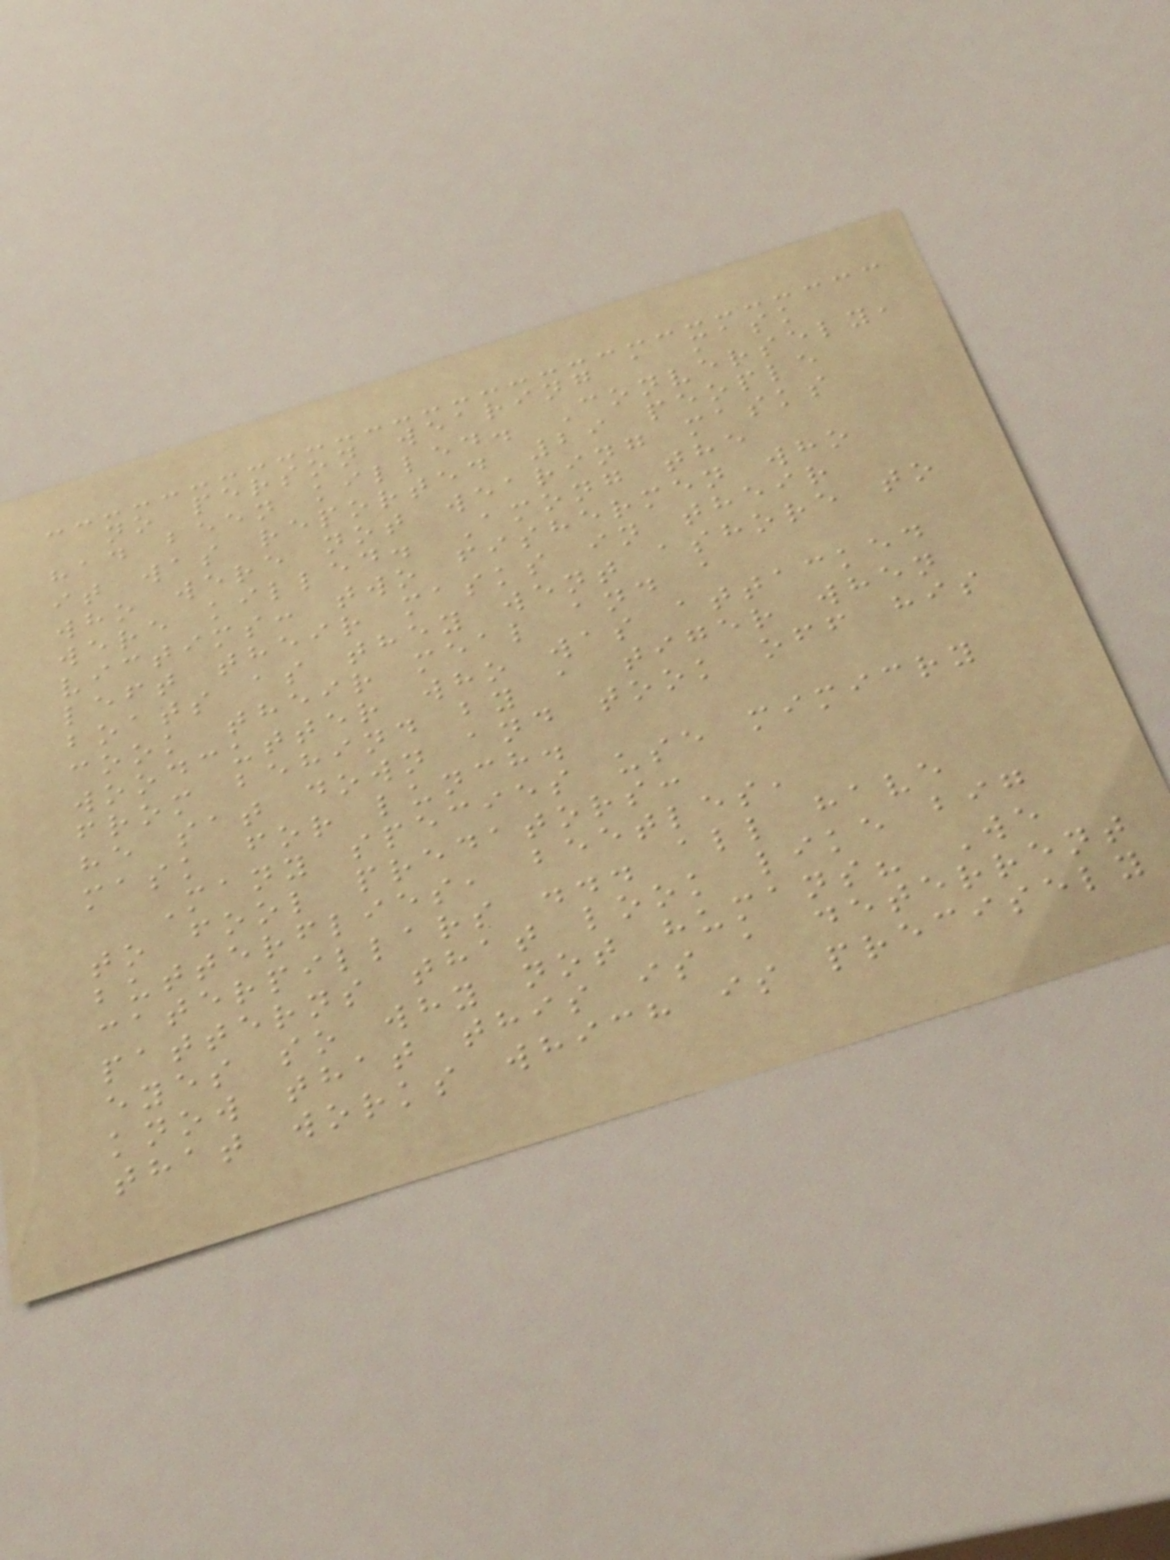no person wearing a mask
had been killed. Conversely,
it was reported 29 people
who were not wearing masks
were killed. Among the
victims: two fishermen who
left their masks in their
boats as they went ashore to
cook their meal and a
woodcutter who was attacked
from behind by a tiger when
he sat down and took off his
mask for lunch.
Many species use mimicry
to fool predators:
butterflies, beetles,
caterpillars ... all have
patterns that look like big
eyes so why not humans? We
know that this is a deterrent
that works which is precisely
